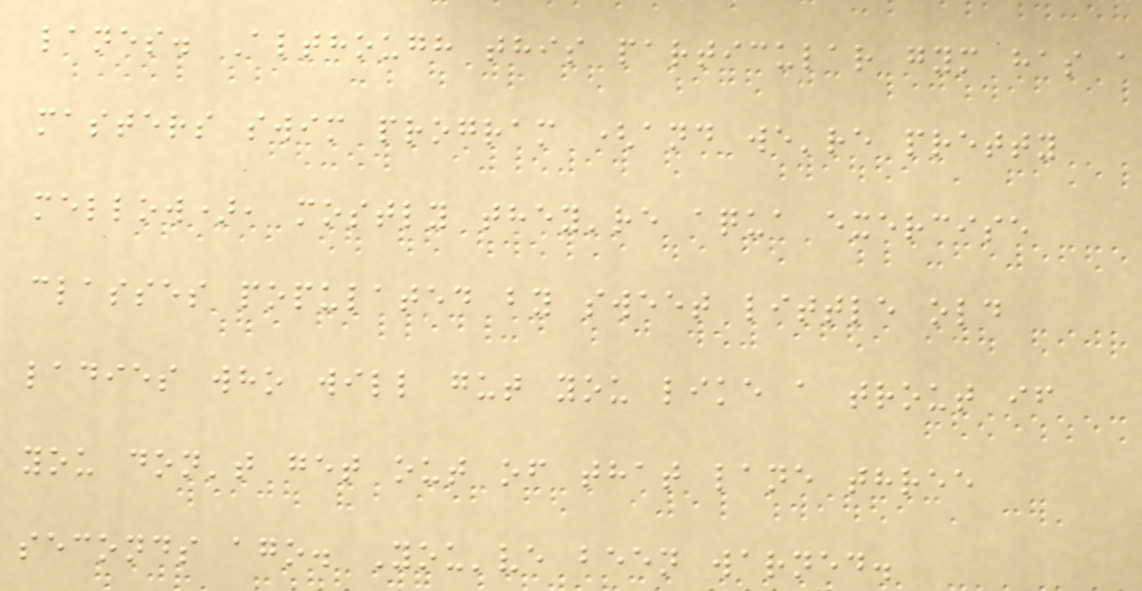lanes. Although this particular gym has a
masters swim program (and we're pretty
mellow), mostly they're aqua exercise
classes populated by sweet little old
ladies who will gut you like a trout if
you don't get out of that lane three
seconds ago. You've been warned.
